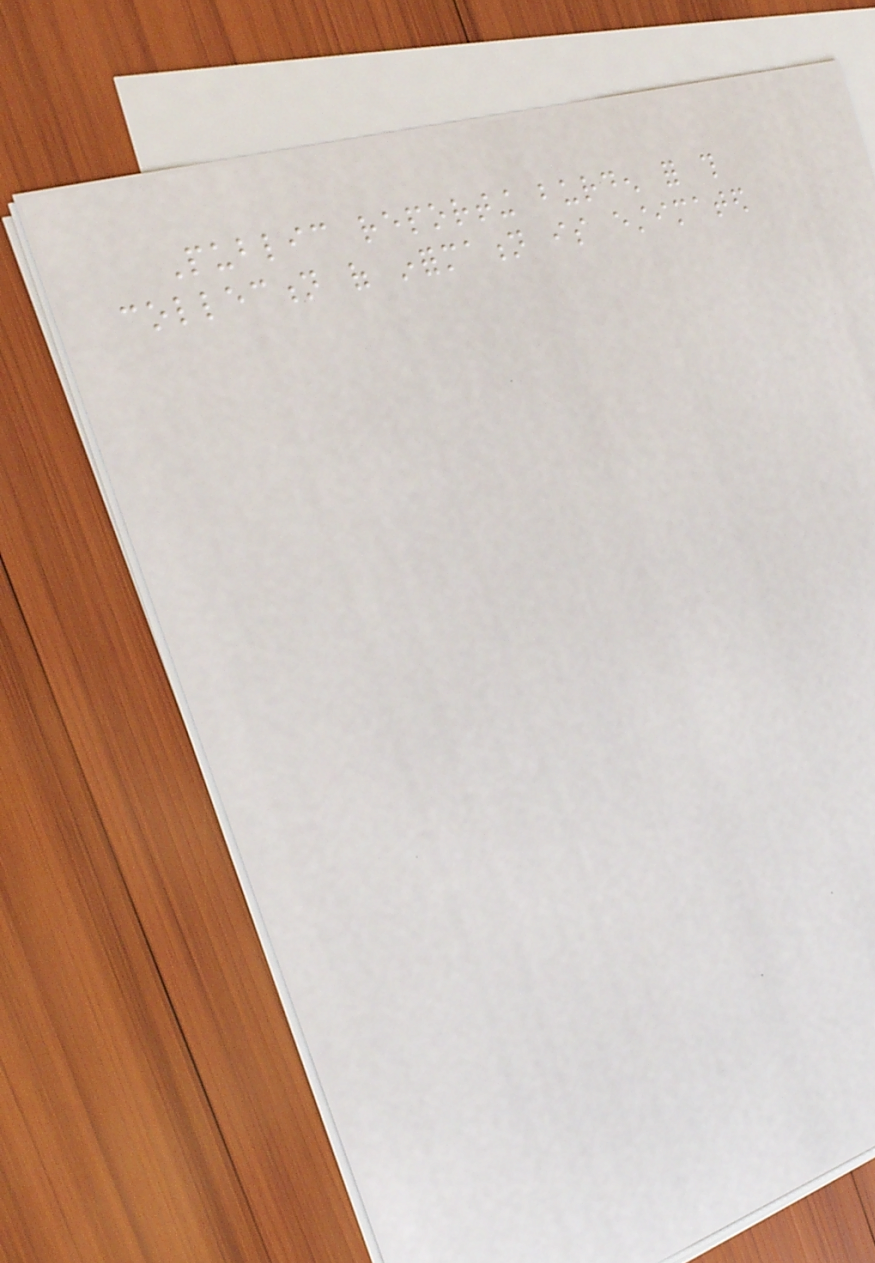Public reporting burden for this
collection of information is estimated
